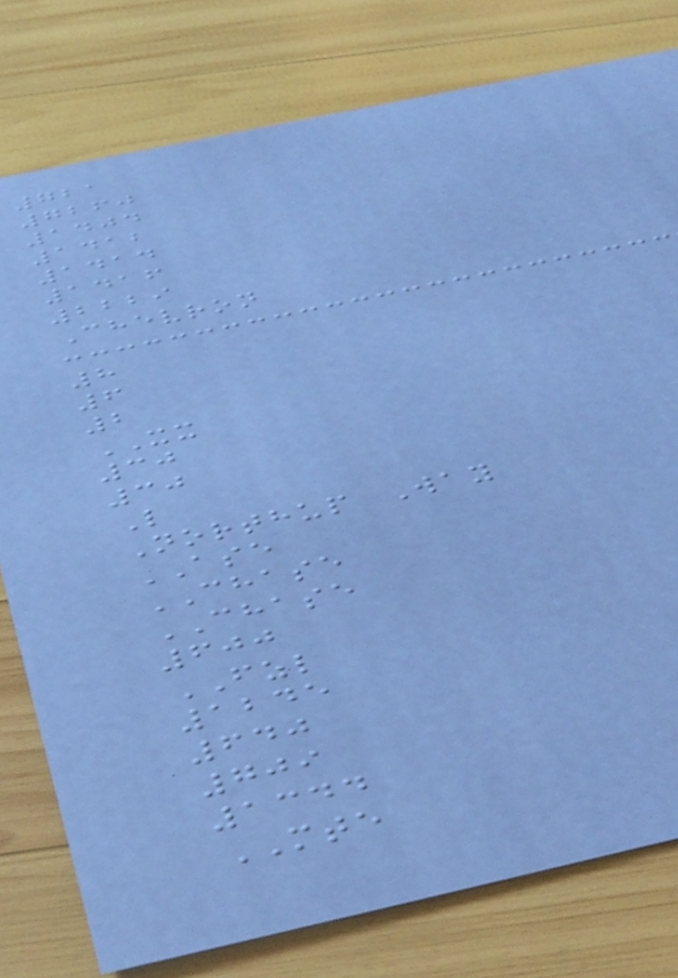721
7260
1404
1412
1414
1416
2229
Chevron
8
6
2
XX
30
30
L
Northup Way
ASE
CHASE
CHASE
600
FZL
1245
640
709
1344
MTE
